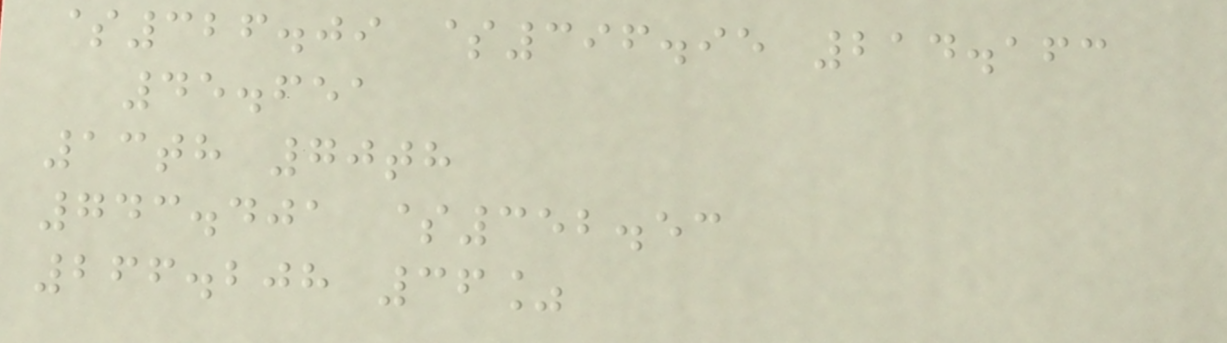$326.09 $396.95 214.163
45.651
13th 70th
743.401 $352.53
266.208 36%
